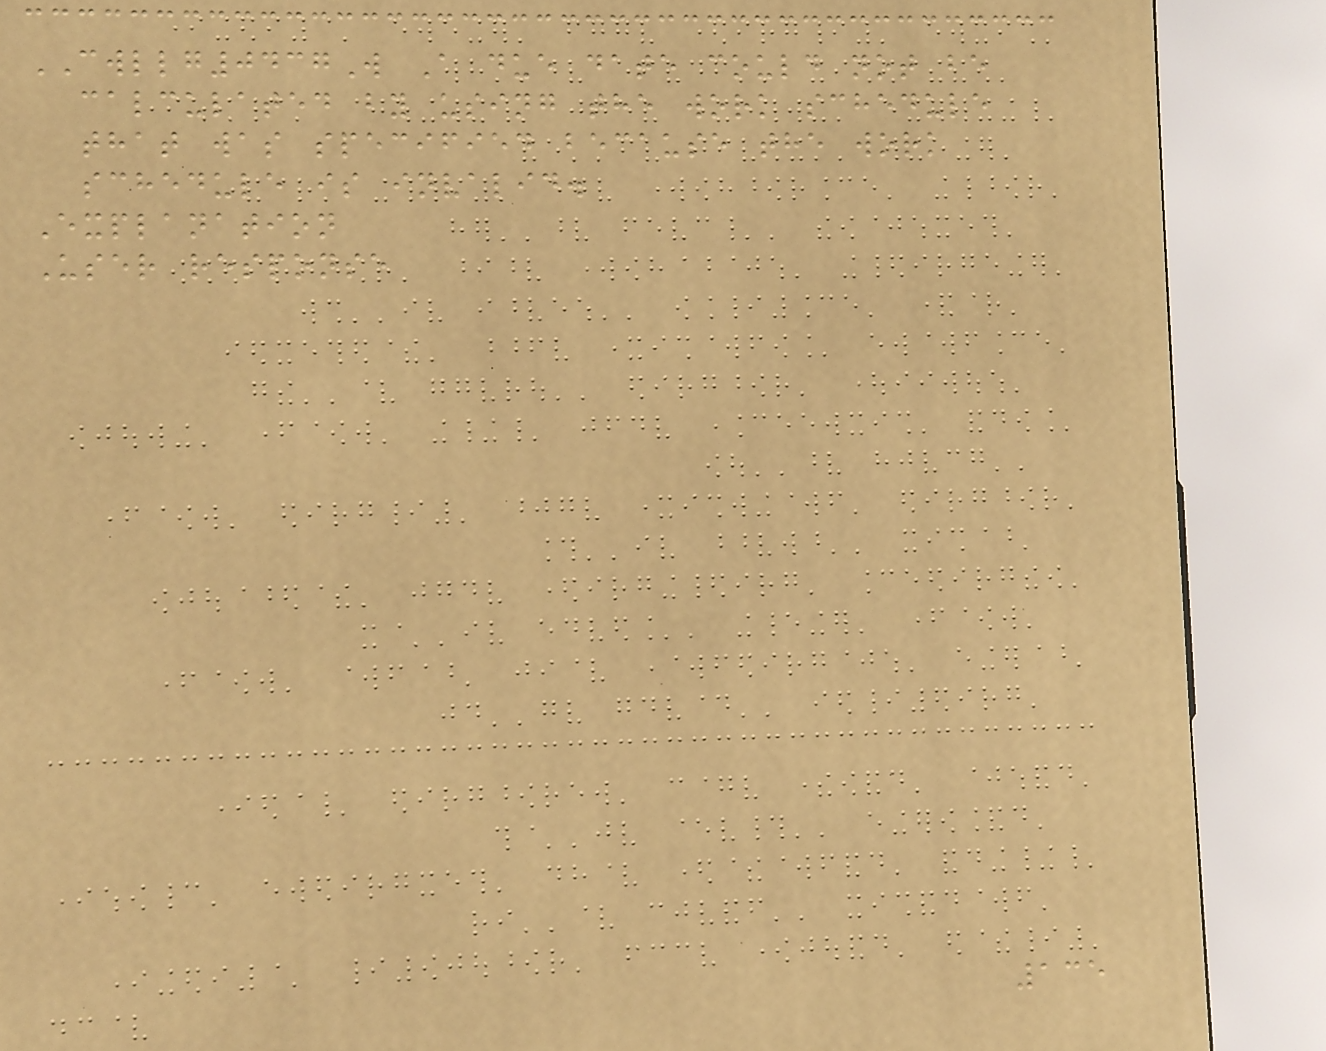CWLLG0437W A due date could not be
calculated by using the work schedule
that was specified because the work
schedule is invalid.
Explanation
User response
135
